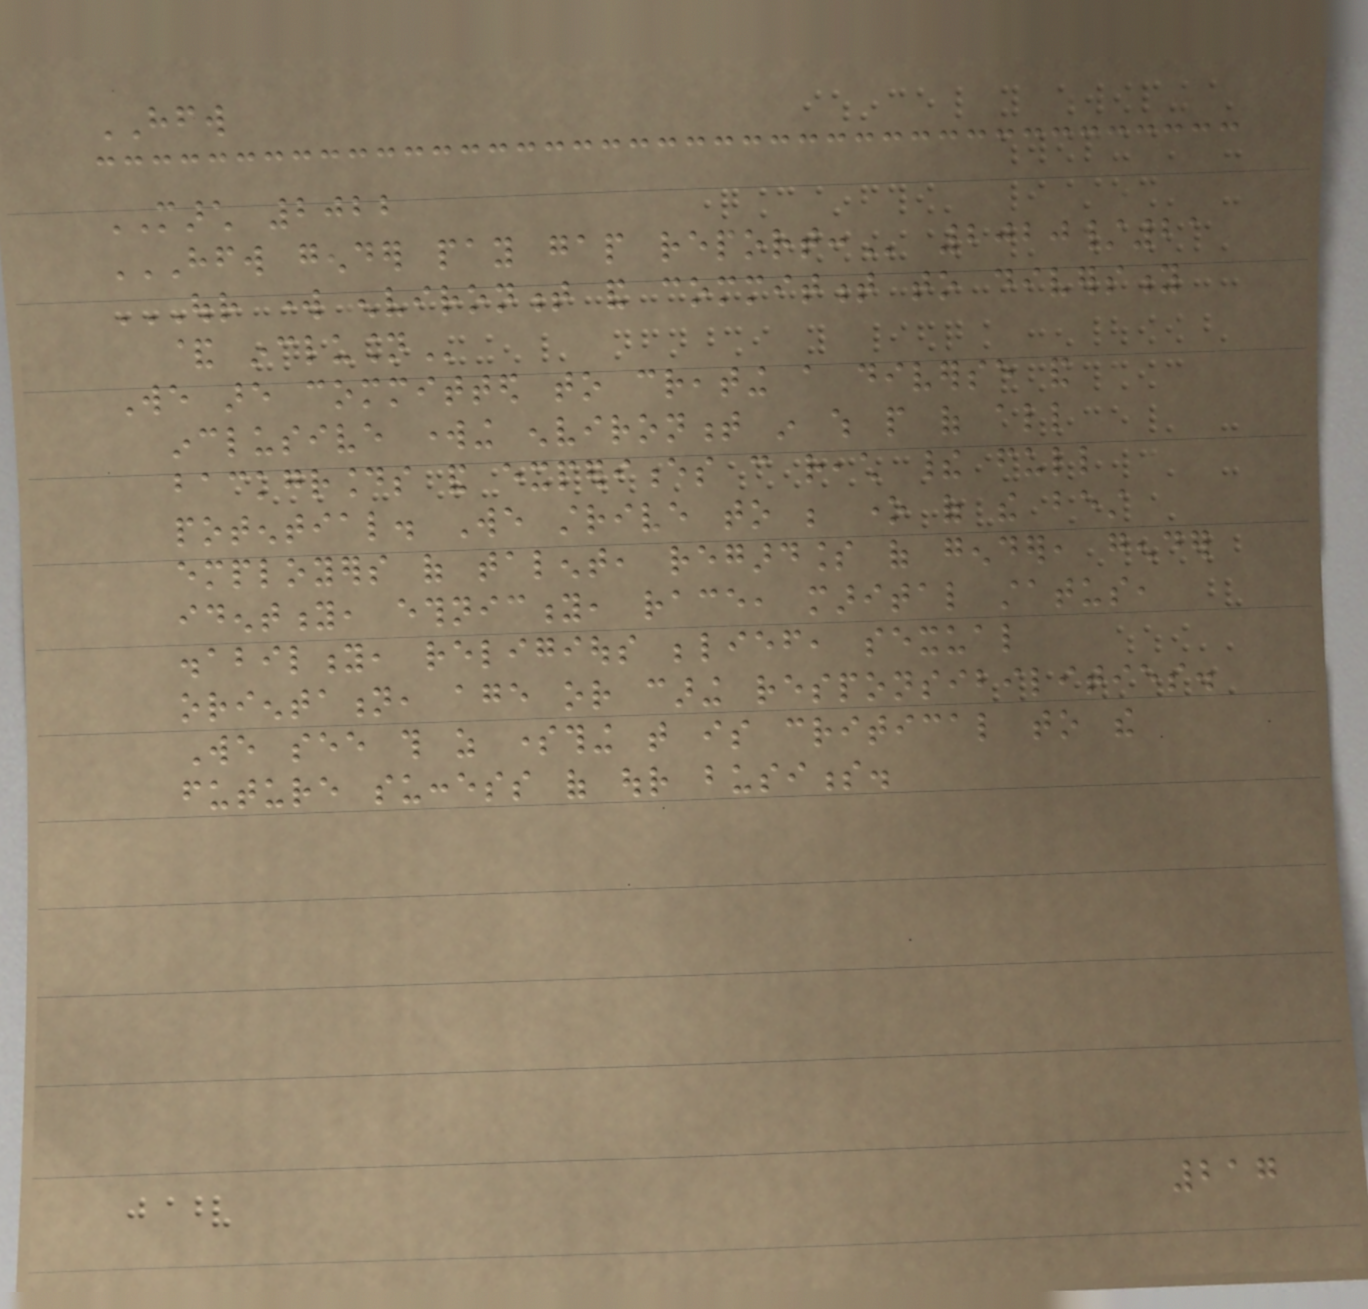HFW
MARCH 2022
HFW GENDER PAY GAP REPORT: 2020/21
OUR WORK ENVIRONMENT AND COMMITMENT TO DIVERSITY
& INCLUSION
We are committed to creating a diverse and
inclusive working environment in which people of all
backgrounds and experiences can reach their full
potential. We strive to be one of the best
employers of talent, regardless of gender, gender
identity, ethnicity, race, marital status,
disability, religious belief, sexual
orientation, age or caring responsibilities.
We see this as something that is critical to the
future success of our business.
217
